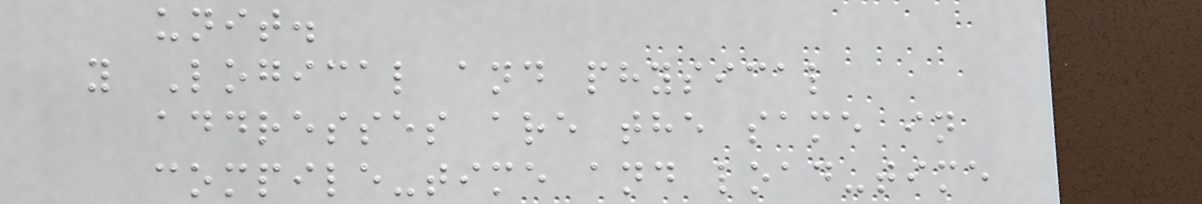unit.
y Logical and physical
addresses are the same in
compile-time and load-time
